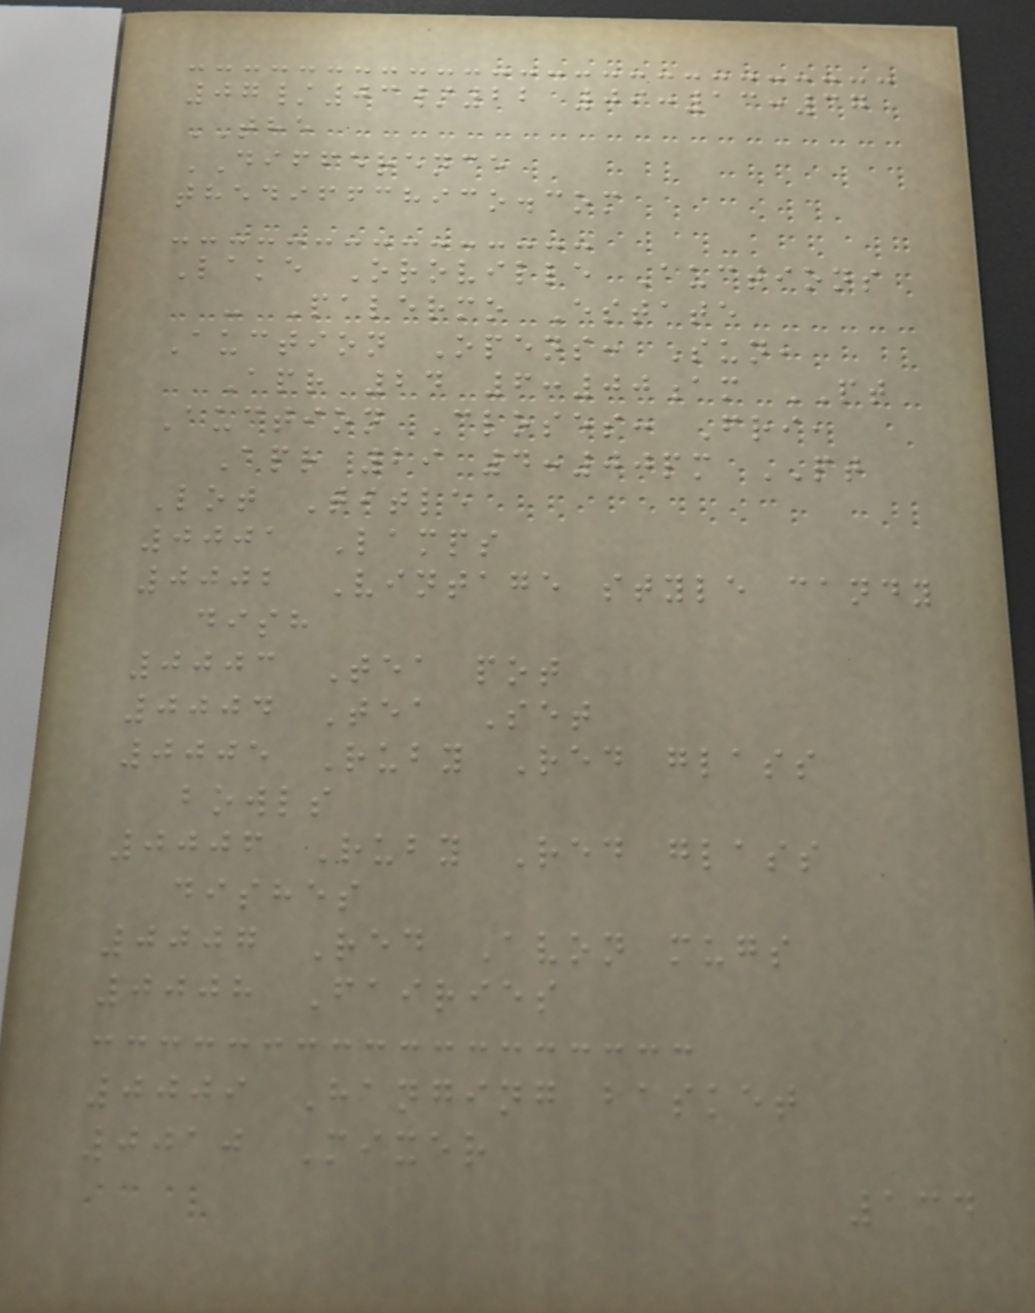07/03/22 09:13:37
THE
DIFFERENCE
thediffchico.com
Lake Oroville Auctions
- Palermo Estate
Auction Opens: Sun,
Apr 24 6:00am PT
Auction Closes: Fri,
Apr 29 4:00pm PT
Lot Title
0001 Lamps
0002 Vintage style candy
dish
0003 Tea pot
0004 Tea Set
0005 Ruby Red glass
bowls
0006 Ruby Red glass
dishes
0007 Red Avon mugs
0008 Fairies
0009 Hanging basket
0010 Mixer
134
